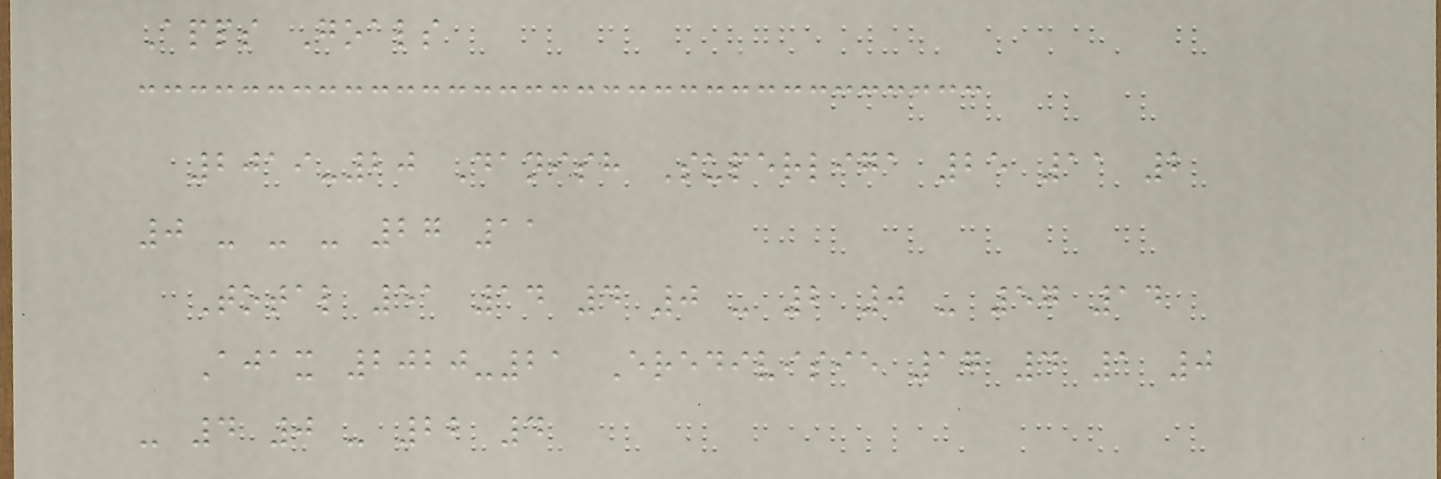Apps Goals
2019-20 Danish Superliga 25 11 2
0 - - - 27 11
Total 51 14 4 0 - 2 0 - 57 14
Ajax 2020-21 Eredivisie 17 4 1 0
- 4 0 - 22 4
